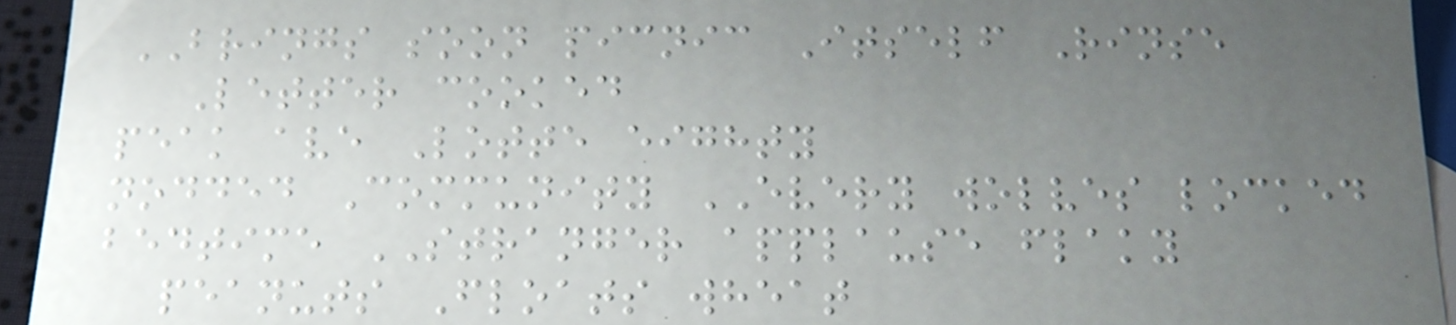BRINGS soon picnic Itself Rinse
Letter cooked
peak ave Lotte eighty
nodded Community EVERY wolves locked
bedtime STRANGER applause flaky
peanuts Floats wheat
